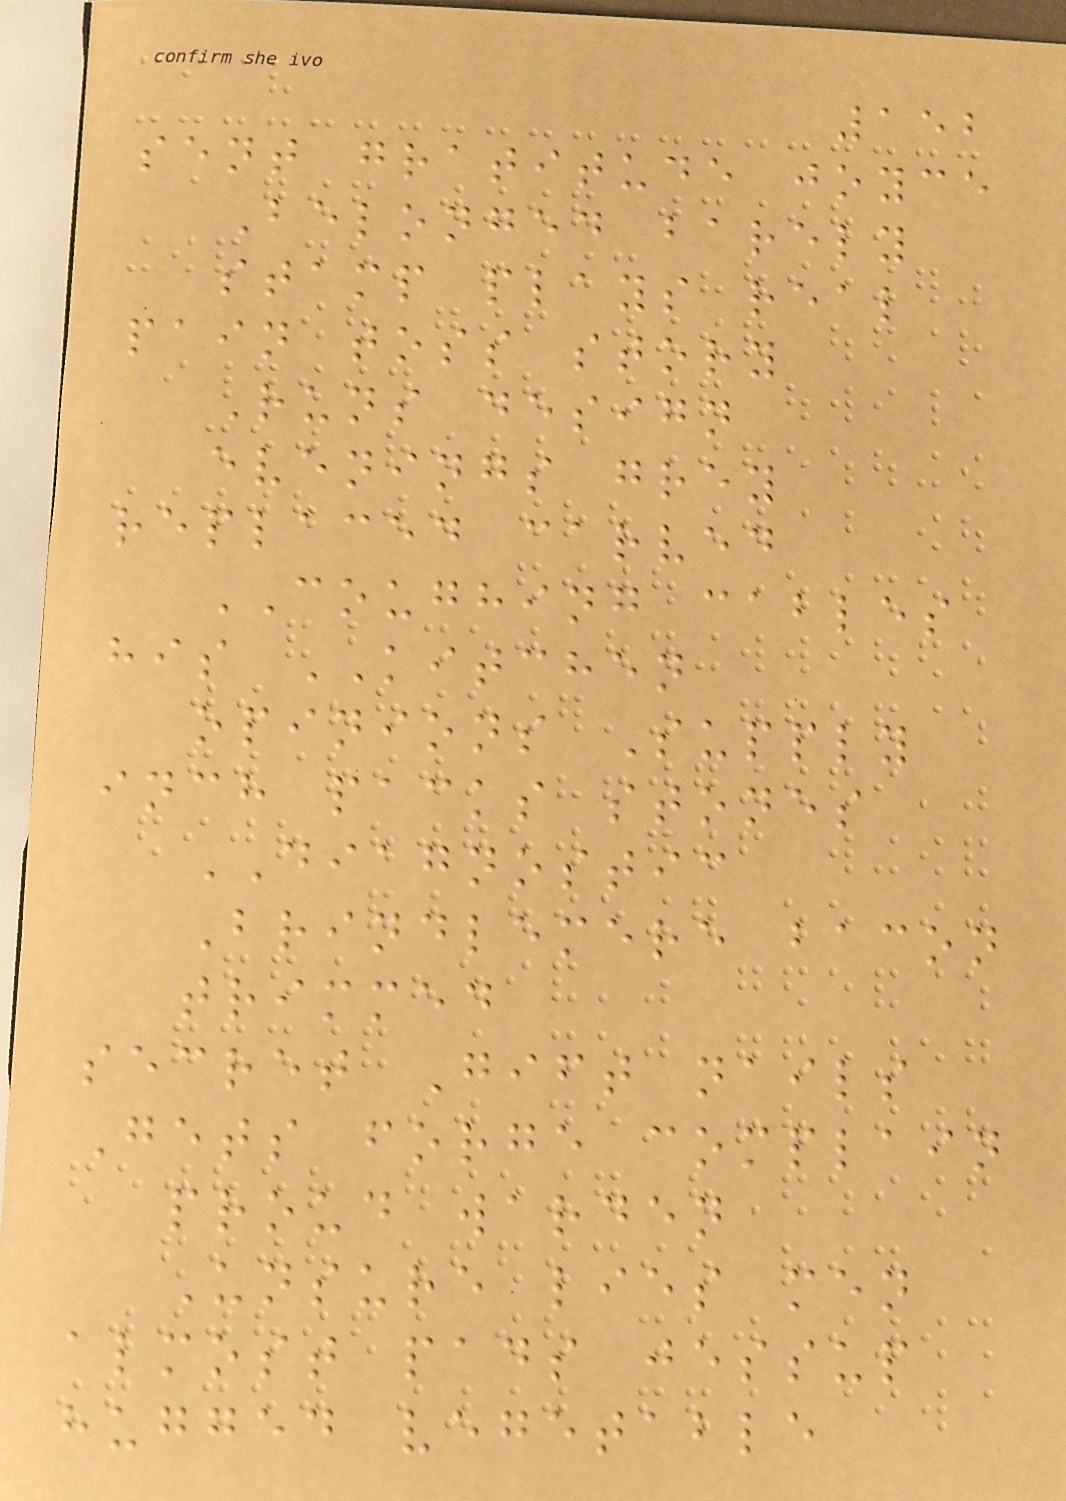152
sent gratitude joyce
Belonged barely
stamp plays real
pain toss story
Runs design
evenings grey
replaced carved
COUGHING cables
his KITCHEN
opinions Supply
inch packs stones
DIAGNOSTIC
Brindlemere bacon
trimmed
secret Gift nails
Gets forge complain
proud warden
Unsure lies men
almost pads jessup
hugged vegetable
